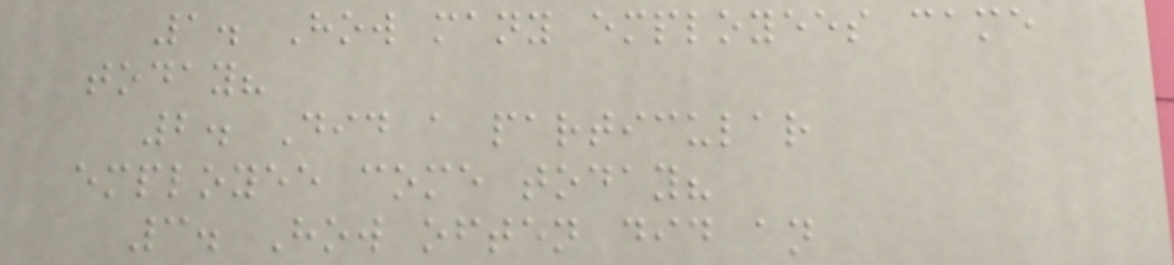1. How many employees came
today?
2. Did a particular
employee come today?
3. How often did an
